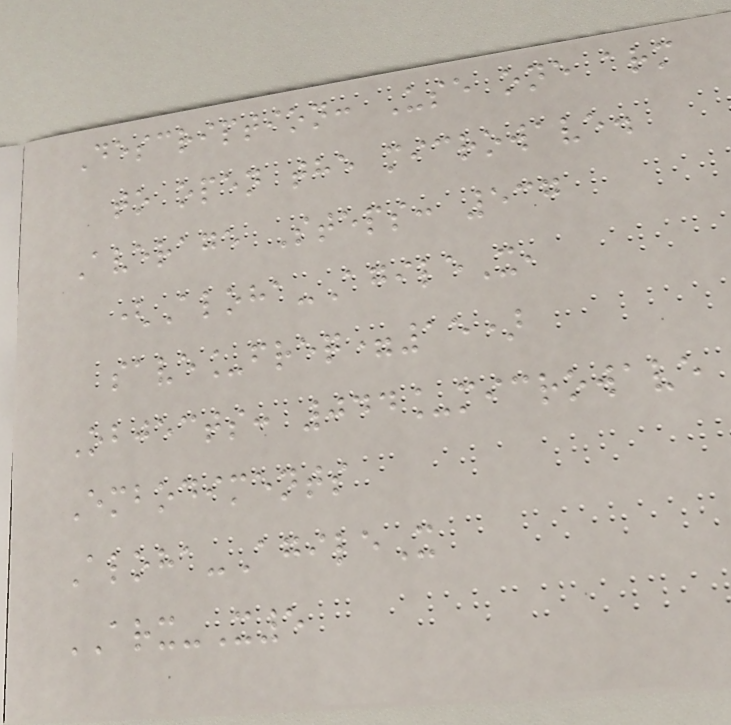Description: Use one arm
to open the microwave.
Average Steps: 537
(Aloha-AgileX,
save_freq=15)
Objects: 044_microwave
Embodiments
Aloha-AgileX
ARX-X5
